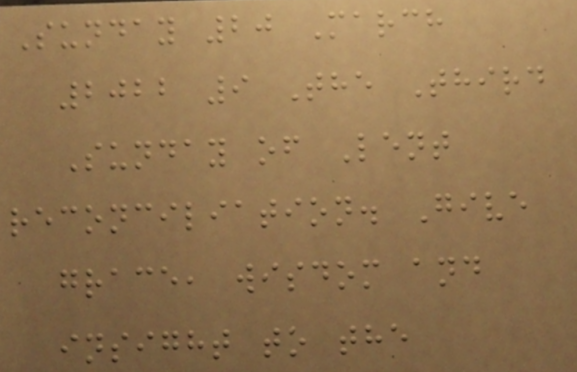Sunday 20 March
2022 9 The Third
Sunday of Lent
reconciliation. Give
grace, wisdom and
insight to the
